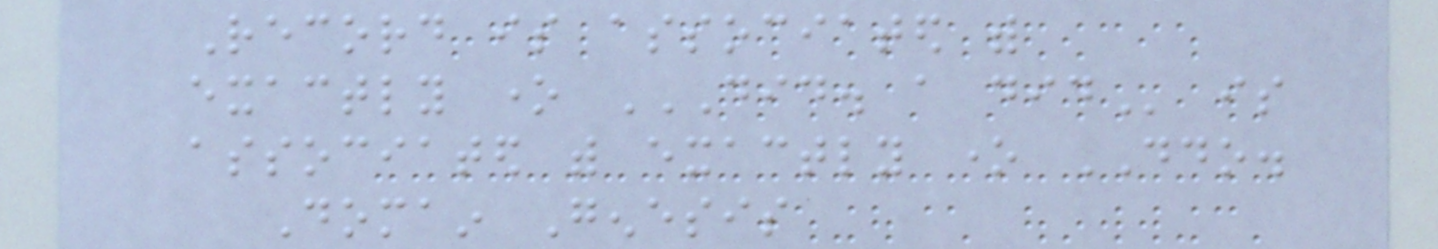Record is associated with
exactly one DID. A DID is
associated with exactly one DDO.
Domain Genesis
